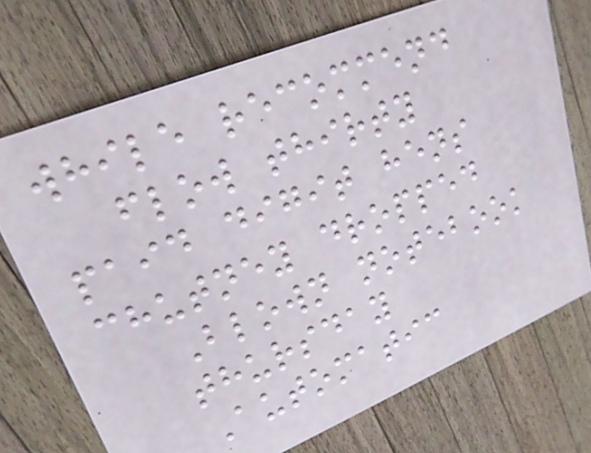while recommend
flow thirty
paid digit hens
chutney dropped
Blown notebook
thursday
Automatic
